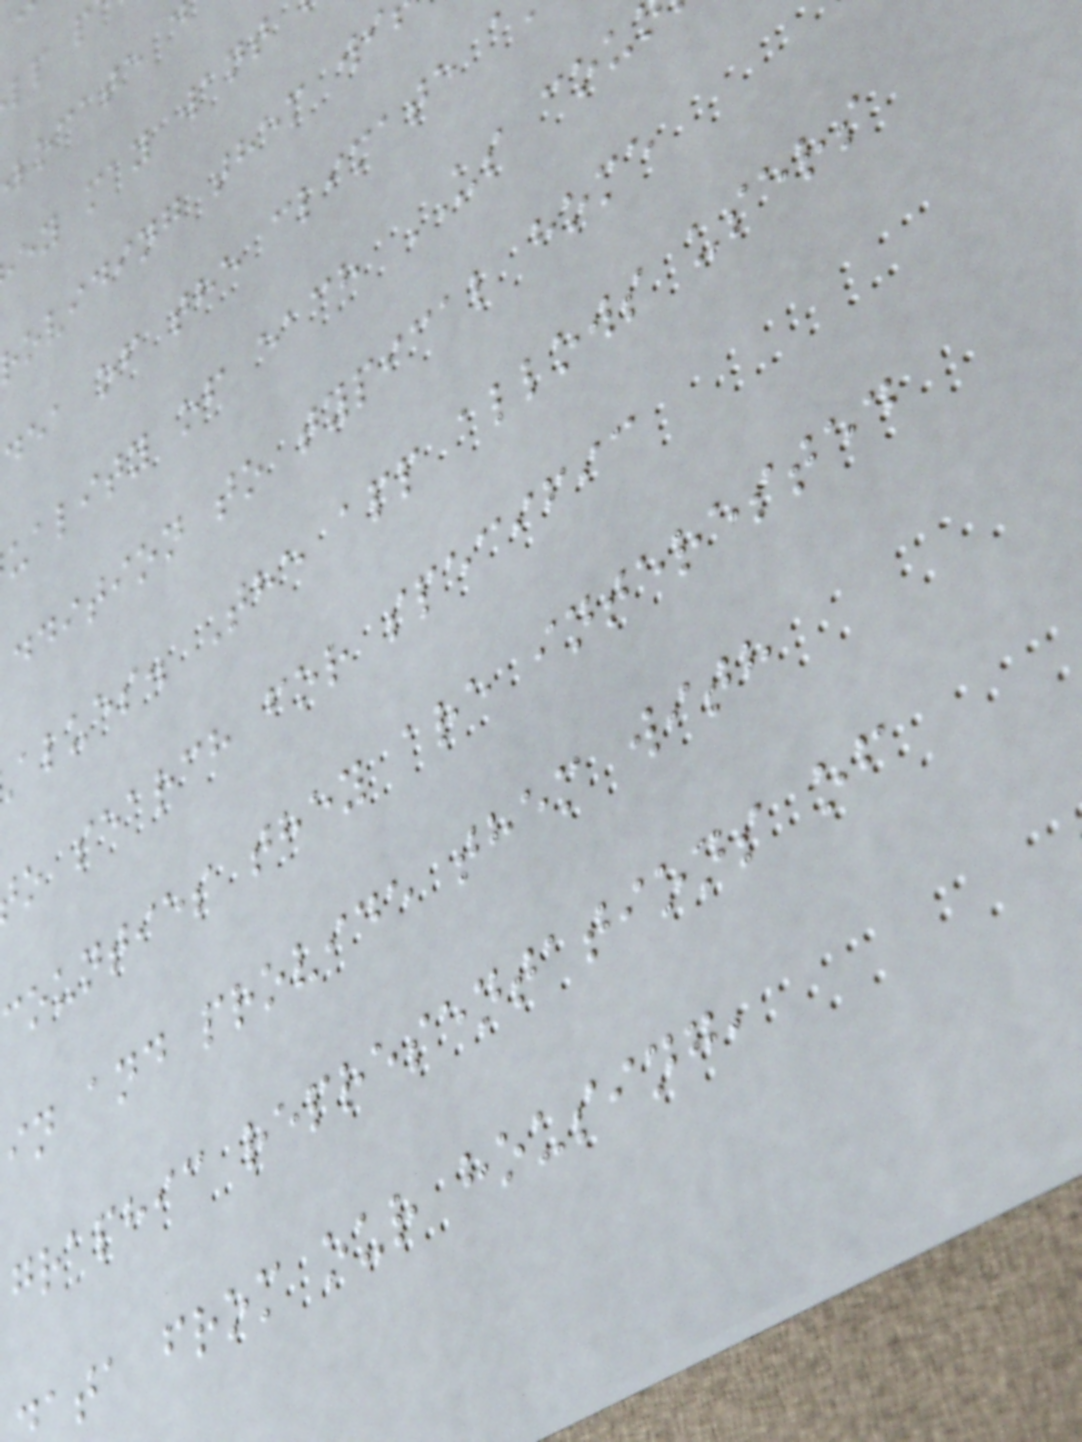locate d
ey may want
oviding them wi
dea of the climate
uality of each US cou
ddition to typical home
alues. The app allows users
o search for specific
counties they are interested
in and provide them with
graphic representations of
ata from our housing,
